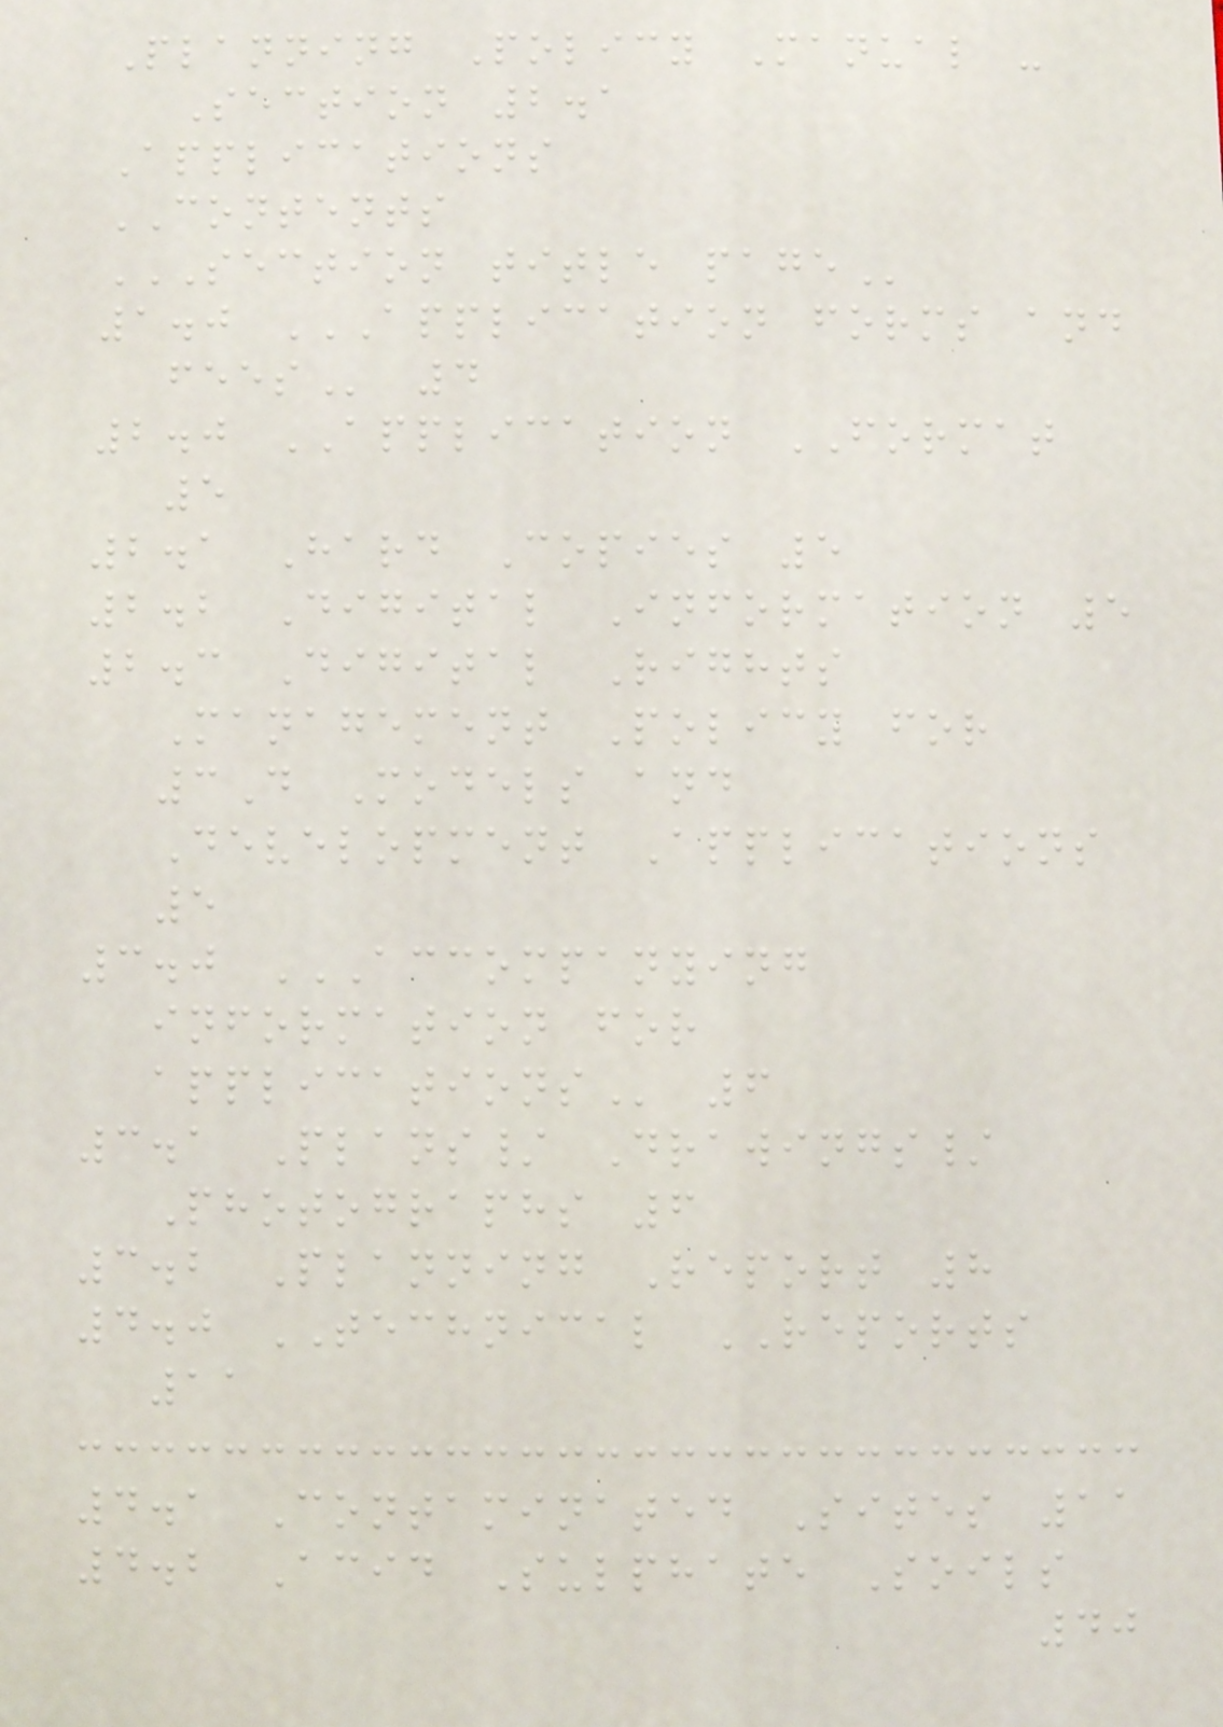Planning Policy Manual -
Section 2.1
Applications
CONTENTS
SECTION TITLE PAGE
1.0 APPLICATION FORMS AND
FEES 4
2.0 APPLICATION FORMAT
5
2.1 Hard Copies 5
2.2 Digital Information 5
2.3 Digital Rights
Management Policy for
3D Models and
Development Applications
5
3.0 ACCOMPANYING
INFORMATION FOR
APPLICATIONS 6
3.1 Plans/ Drawings/
Photographs 6
3.2 Planning Report 8
4.0 TECHNICAL REPORTS
11
4.1 Contaminated Sites 11
4.2 Acid Sulphate Soils
40
